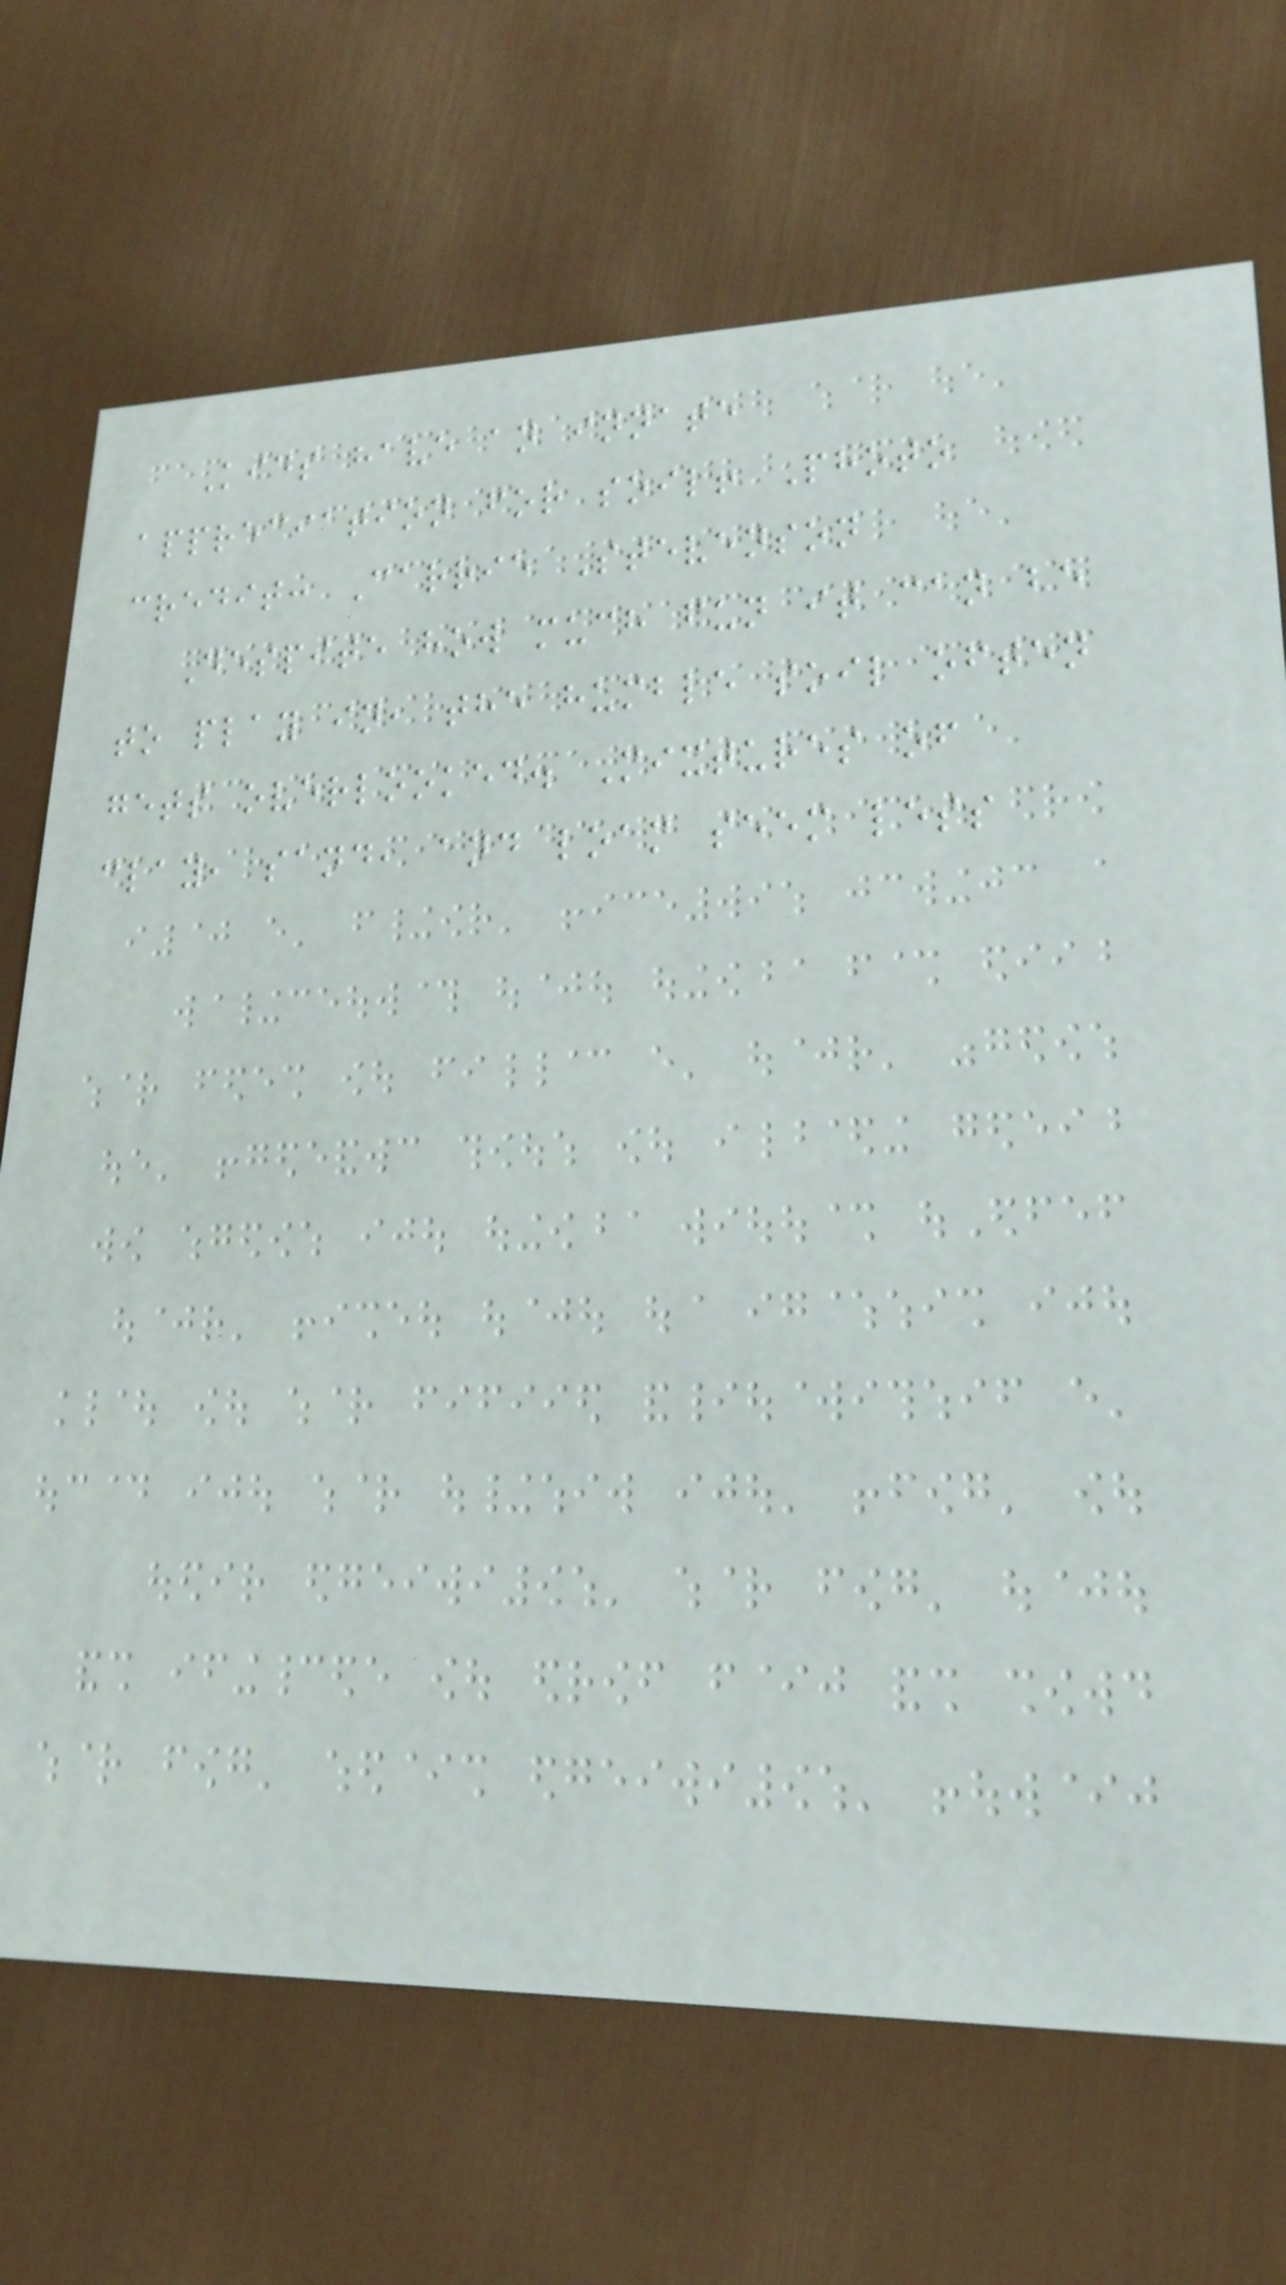Kids have an innate
appreciation for soil! Photo
credit: Carrie Stevenson
Despite how much fun it can be
to play in, the humble soil often
gets overlooked. Mixtures of
clay, sand, and loam seem less
